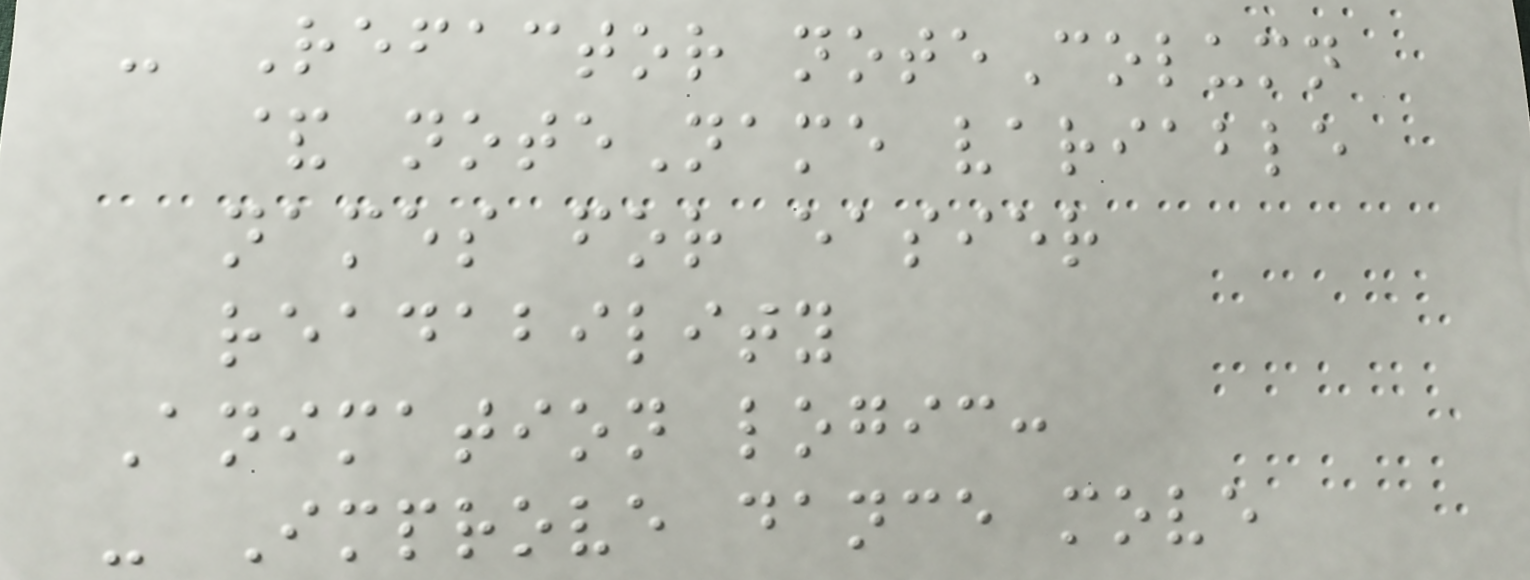- Refactor noteColumn
& noteName variable
names for easier
readability
Animation logic:
- Improve dance move
